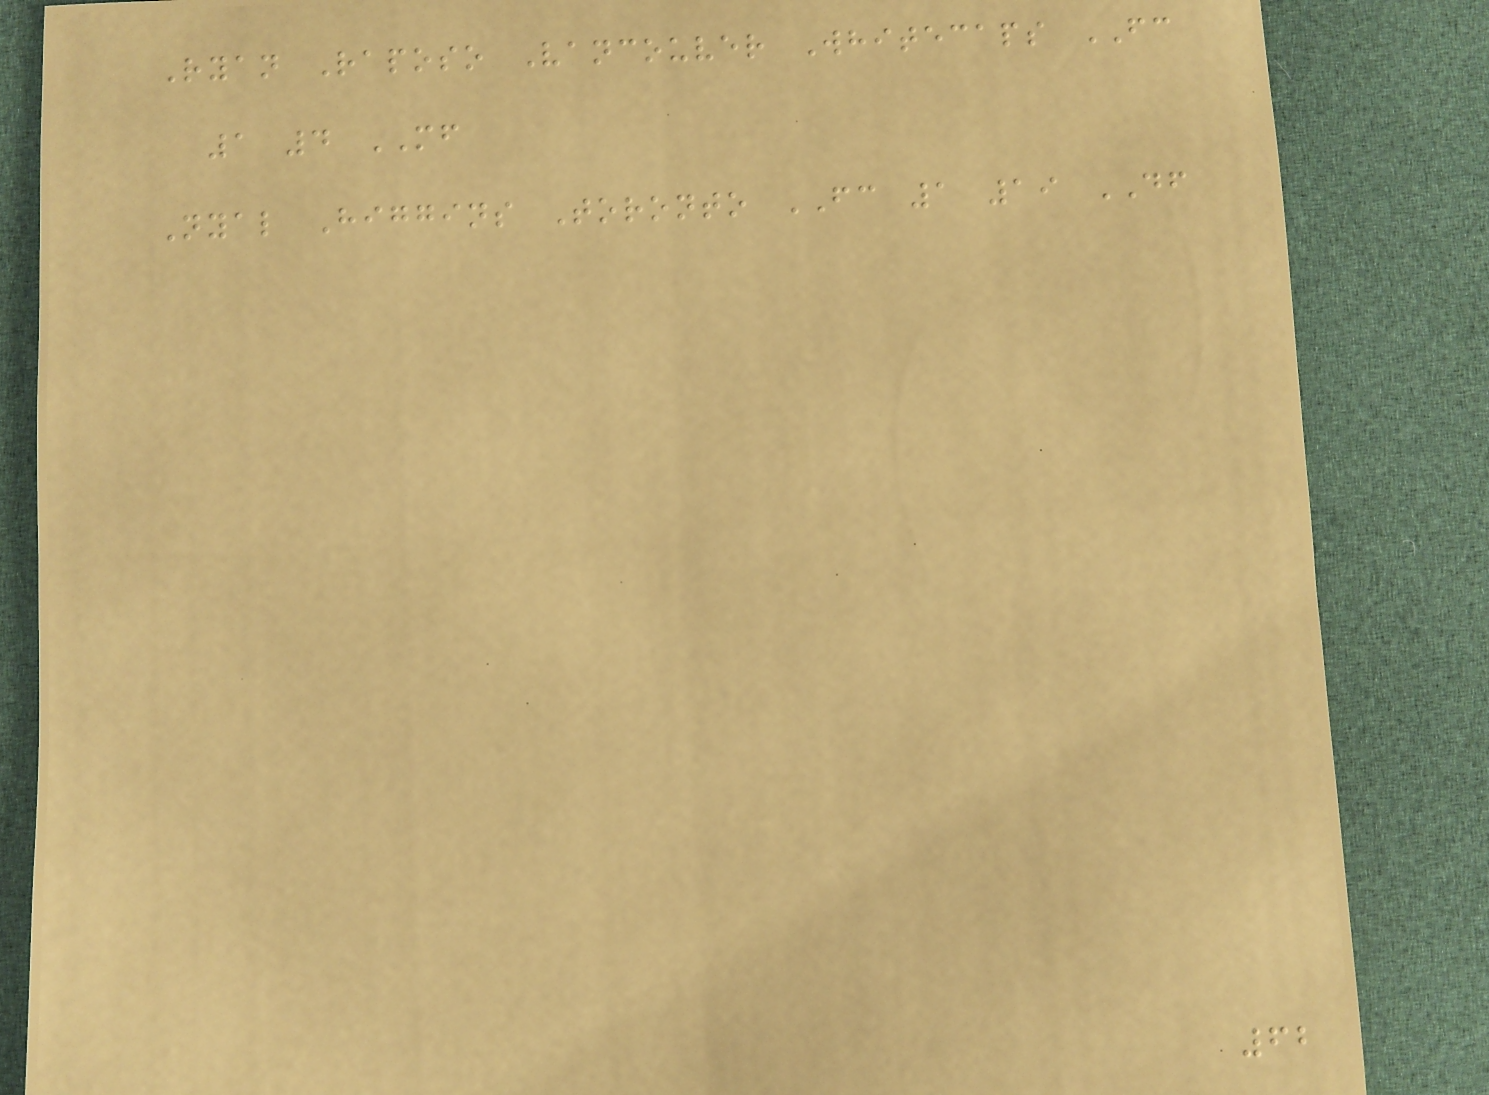Ryan Raposo Vancouver Whitecaps FC
1 4 MF
Nyal Higgins Toronto FC 1 19 DF
62
